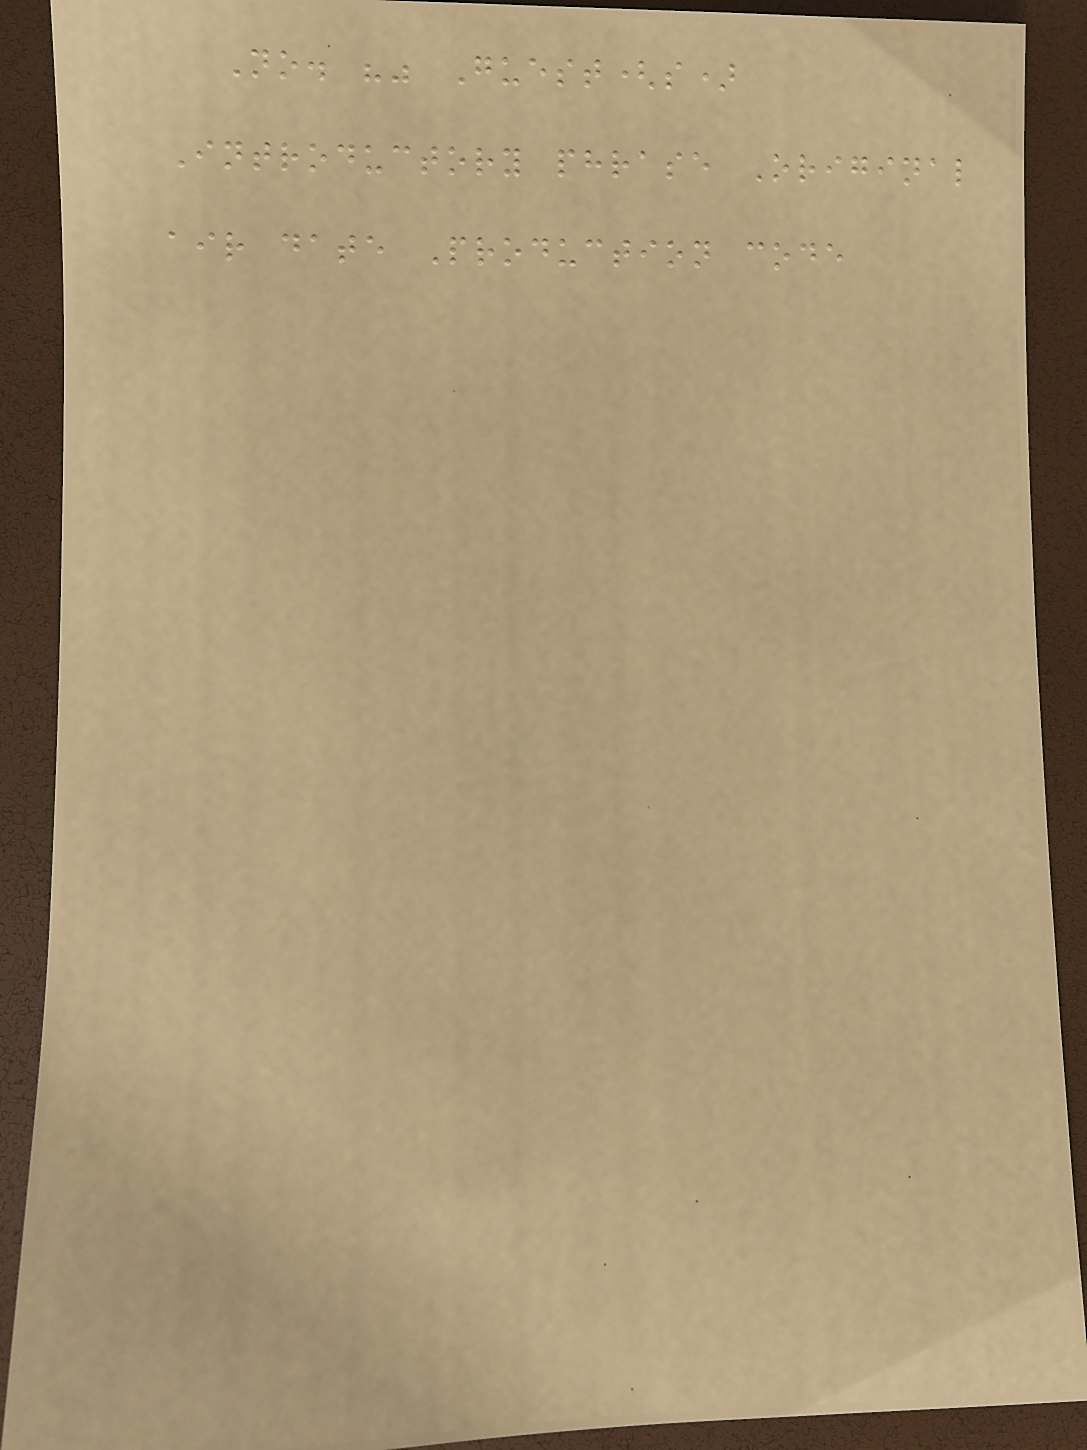No. "" Guest(s)
Introductory phrase Original
air date Production code
